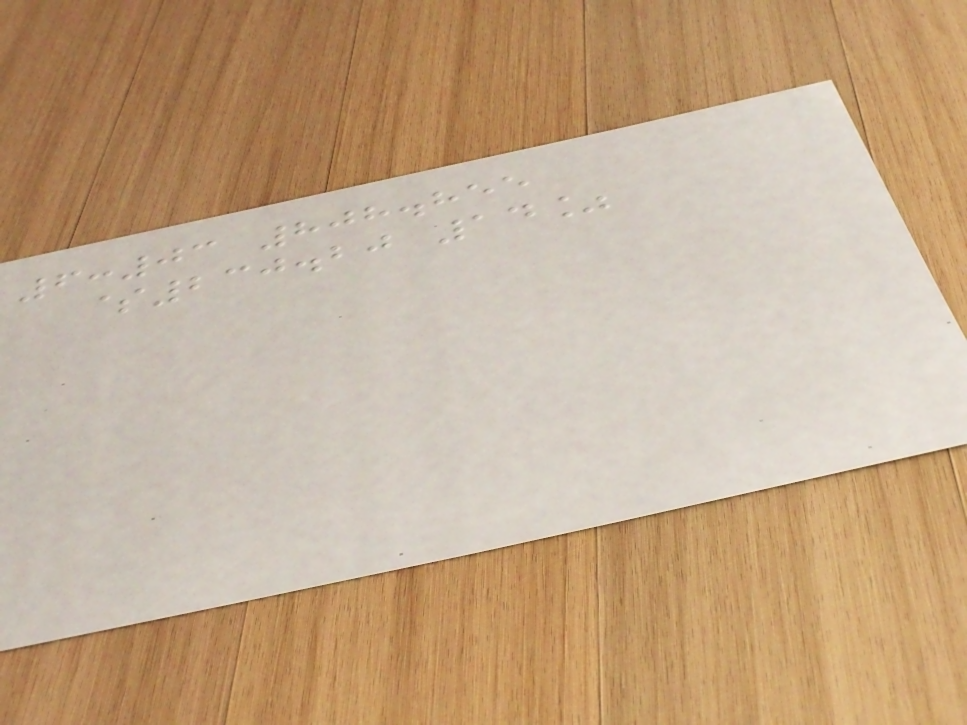6:03 808.855
$230.20 14%
